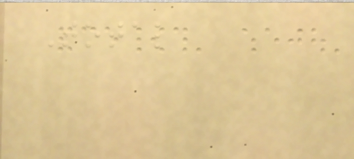Total
